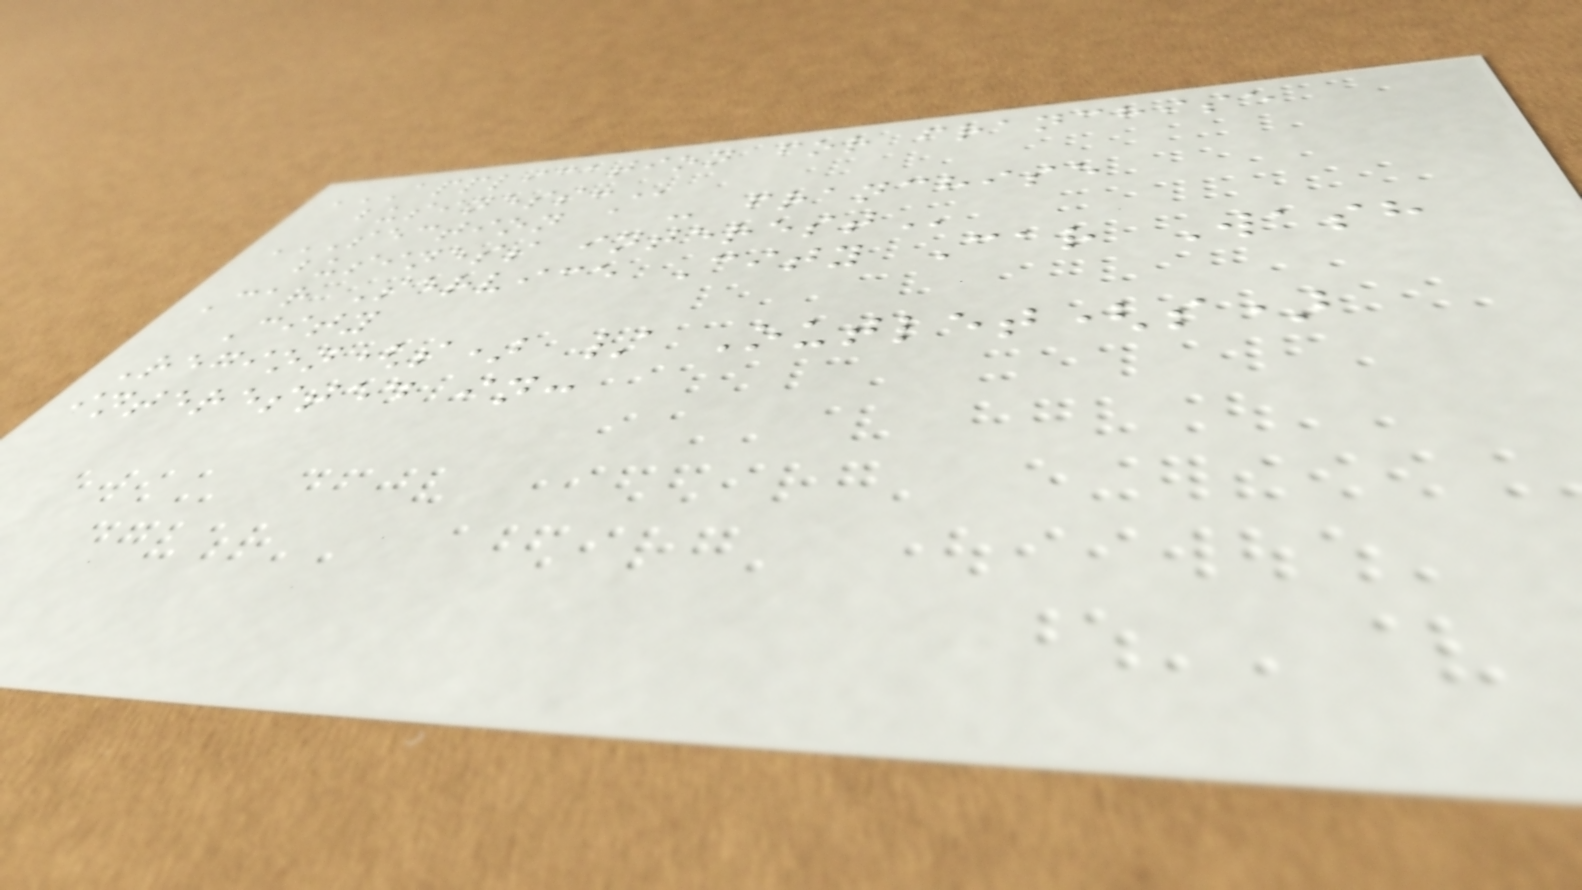APPLICATION FOR FRANCHISE
BUSINESS:
SECTION A - FRANCHISE
BUSINESS INTEREST
Car Service City Car Wash
City
Region(s) / Outlet(s)
interested in:
